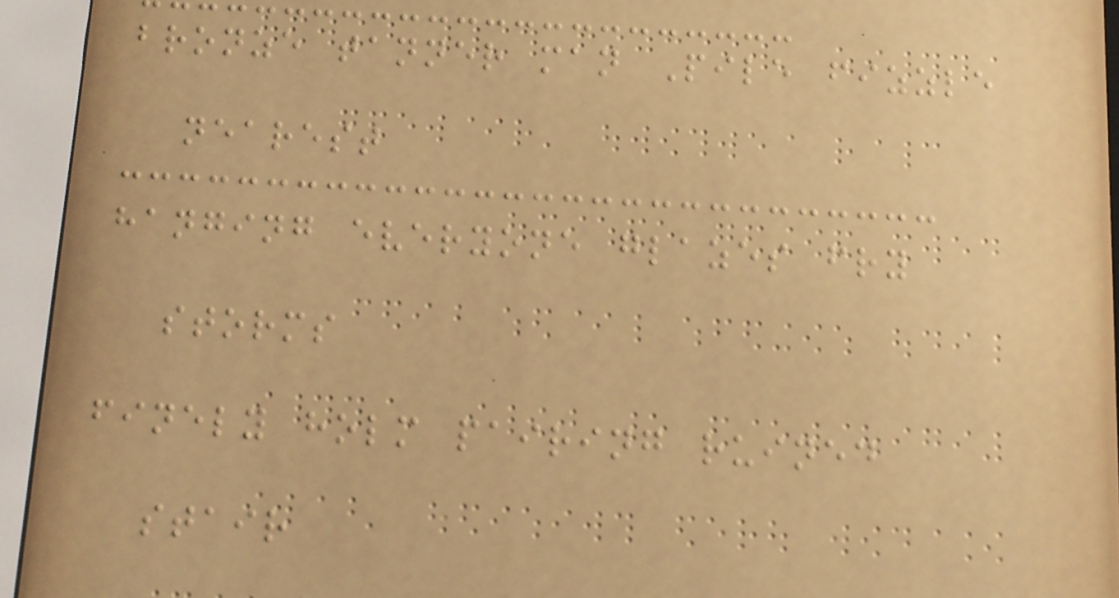bronze tanner man Pile fizzle
nearest
hanging everyone glazes fry
storms
finely holm pairing ruined
stair
